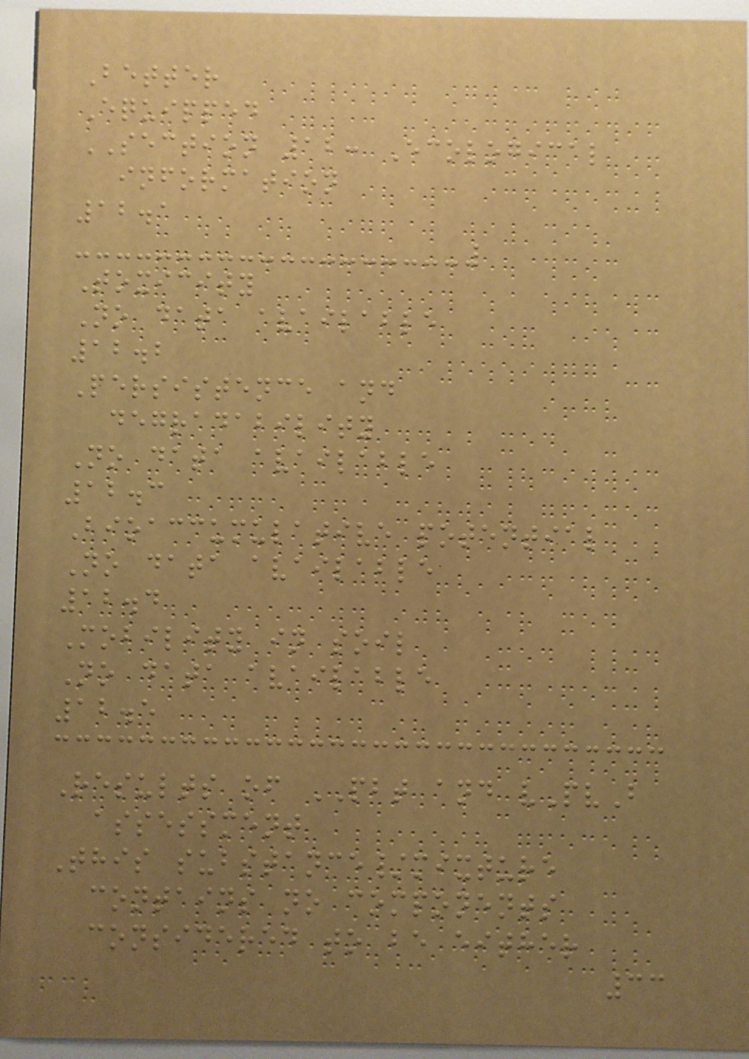Better
Equipped
SECTION 12: Ecological
information
12.1
Toxicity
No data available
12.2
Persistence and
degradability
No data available
12.3
Bioaccumulative potential
No data available
12.4
Mobility in soil
No data available
12.5
Results of PBT and vPvB
assessment
This substance/mixture
contains no components
considered to be either
33
